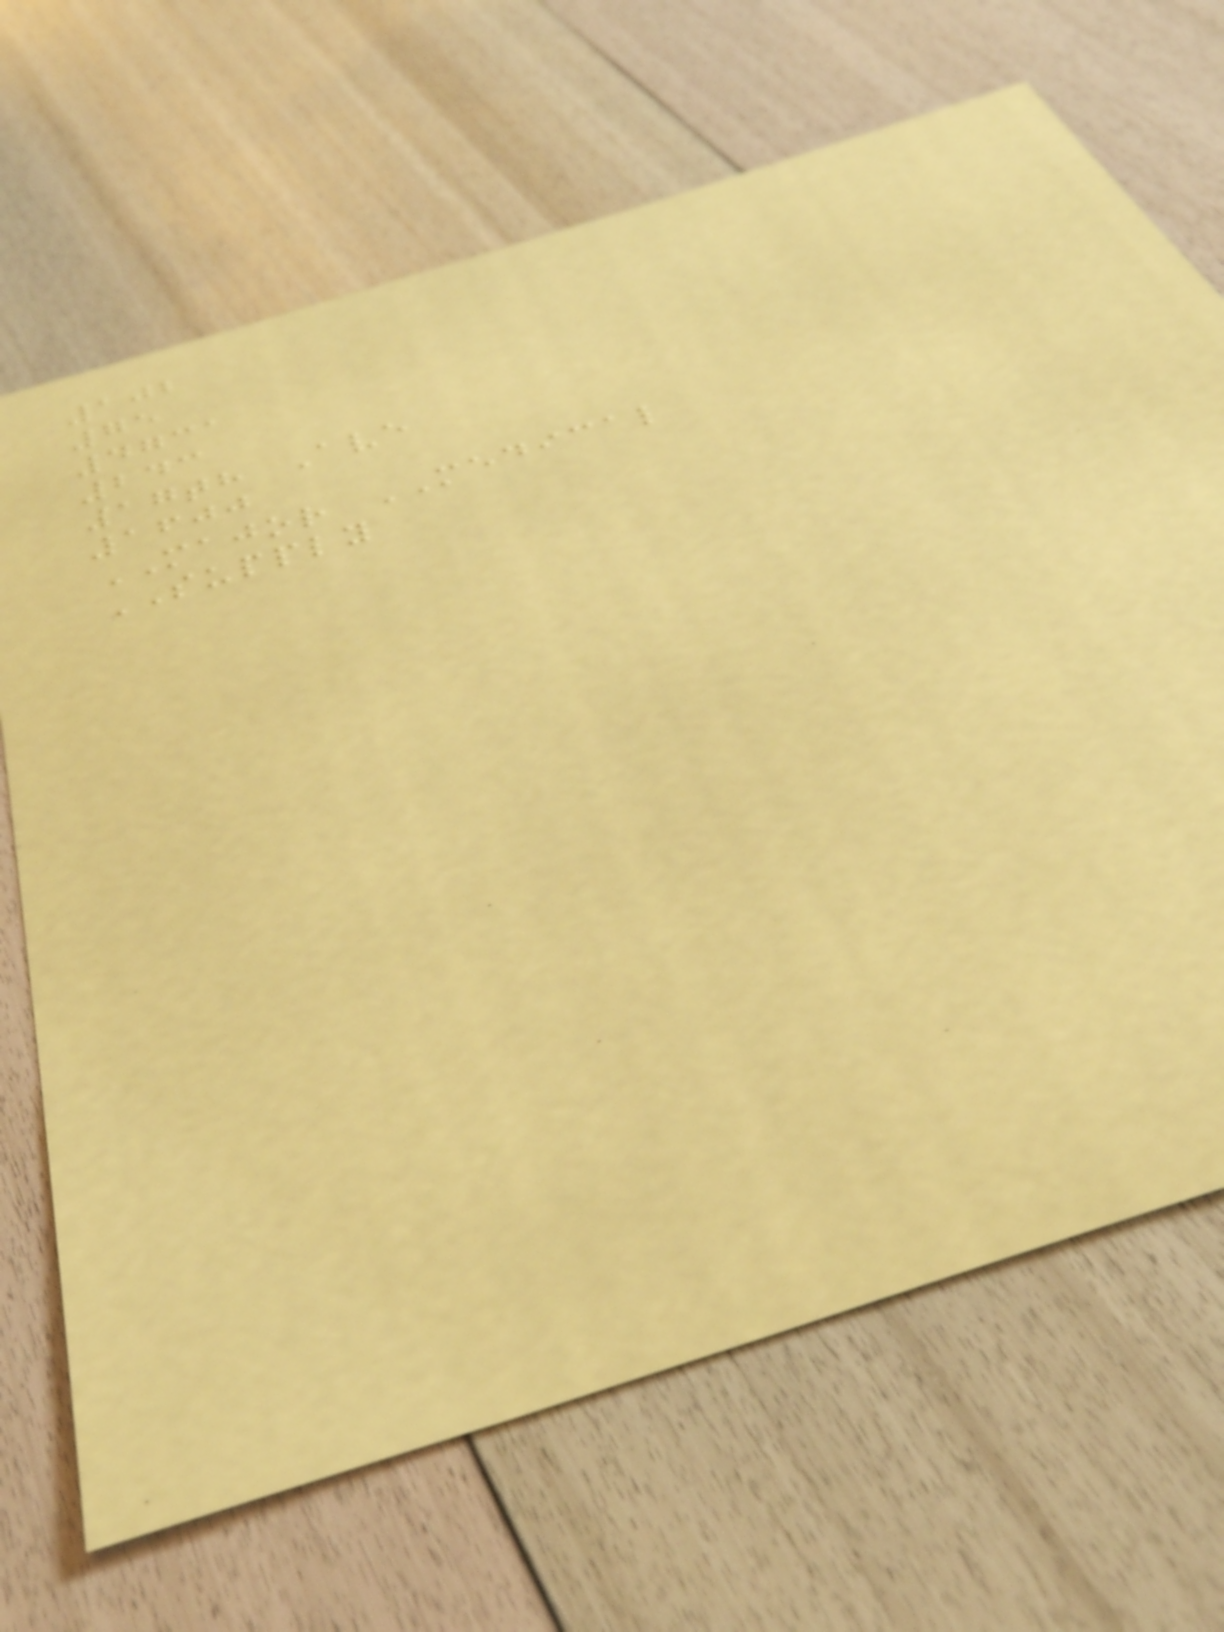102
75
4731
243
17th Ave
1600
MAJOR MEDICAL
SUPPLY
